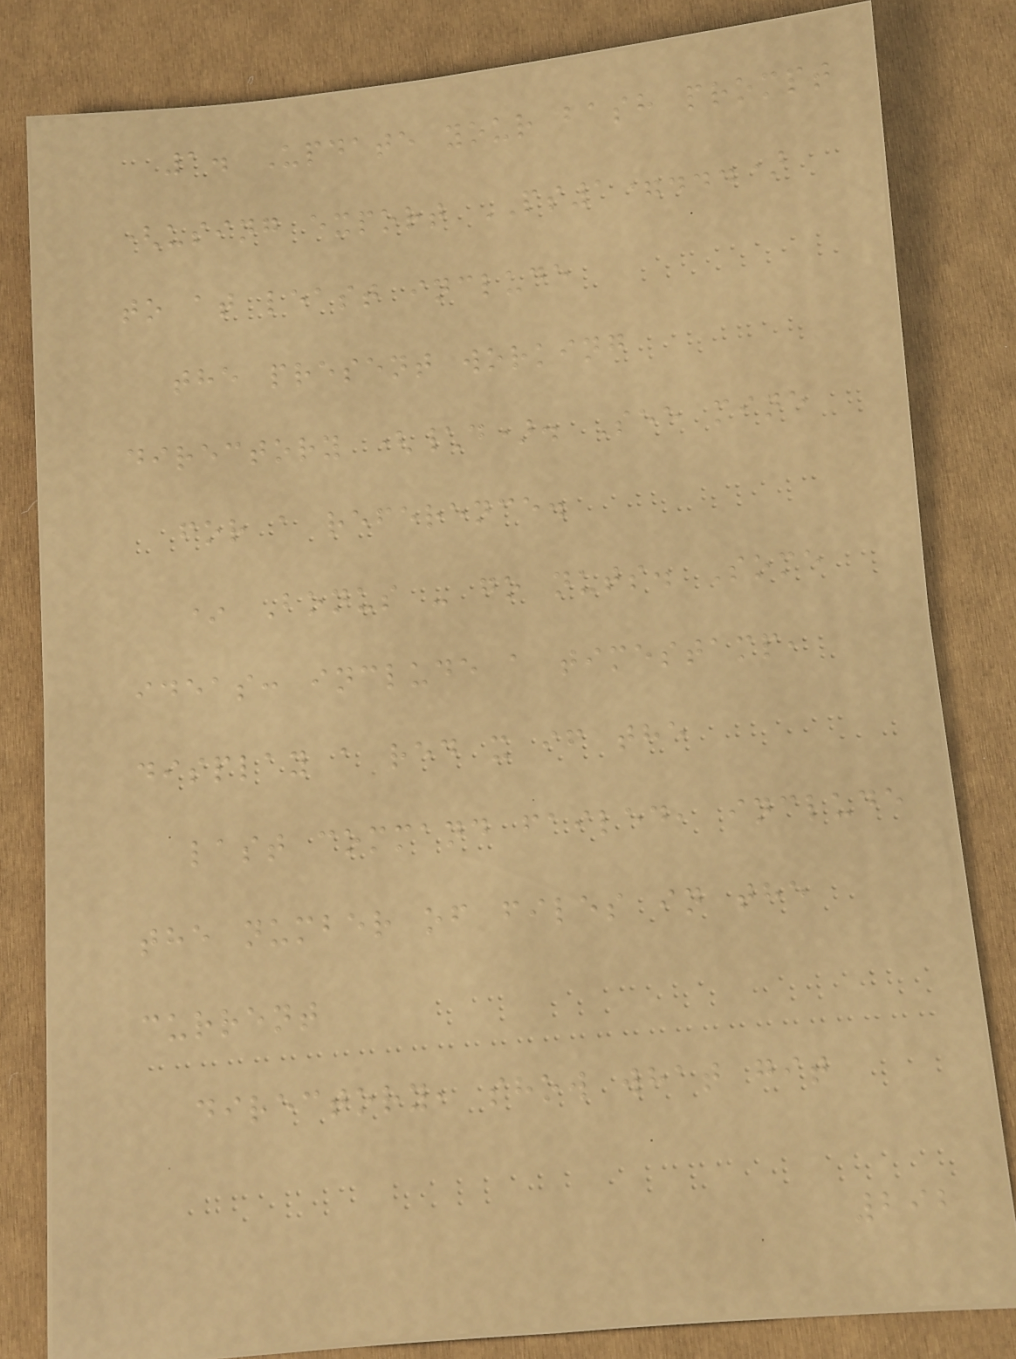1. Update your bash prompt
(using export PS1=...)
to at least include
the present working
directory (\d). See mine
for a reference.
* Bonus - go nuts. Some
ideas: include a timestamp,
display a red x if the
last command failed, include
the number of files in the
current
directory, show what git
292
